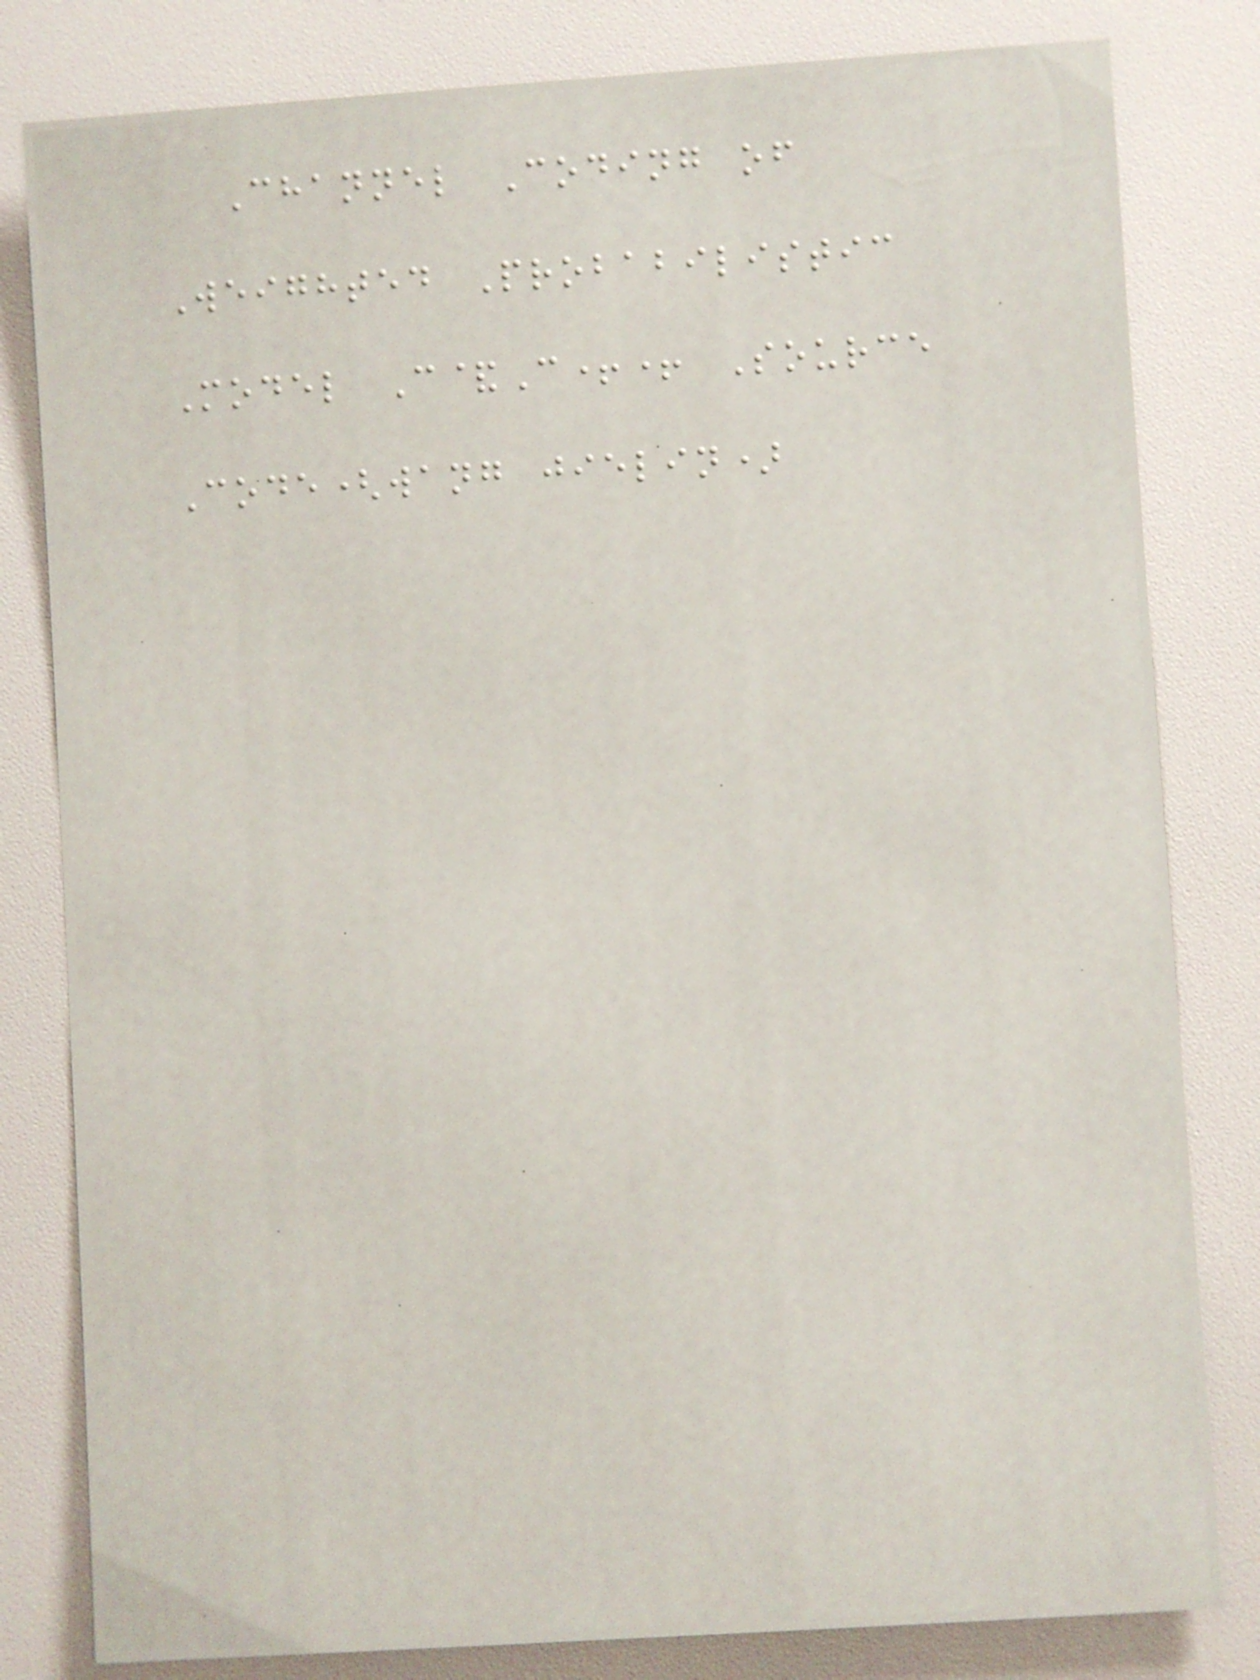Channel Coding of
Weighted Probabilistic
Model C&C++ Source
Code(wang jielin)
